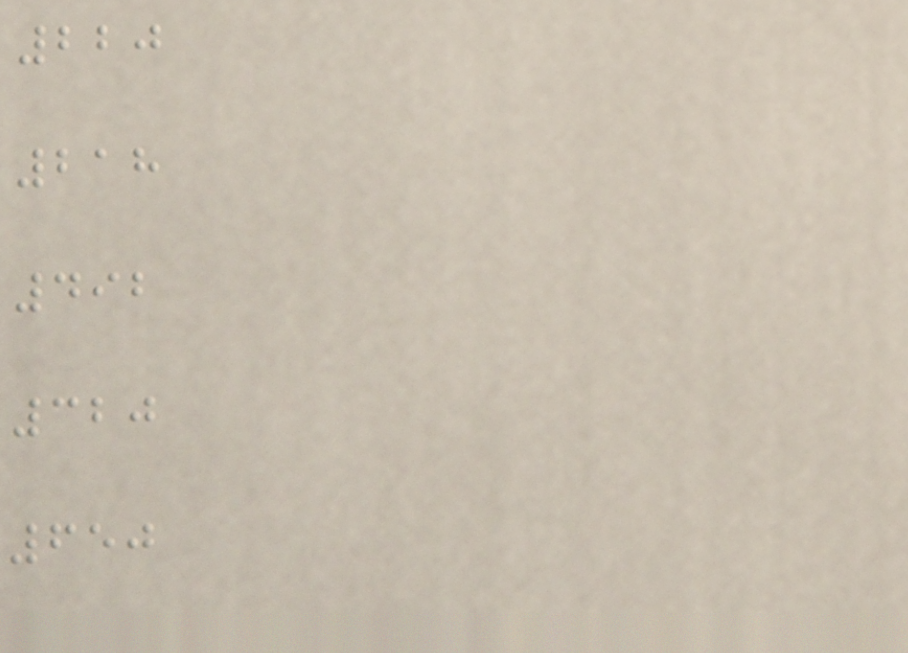220
218
492
320
650
